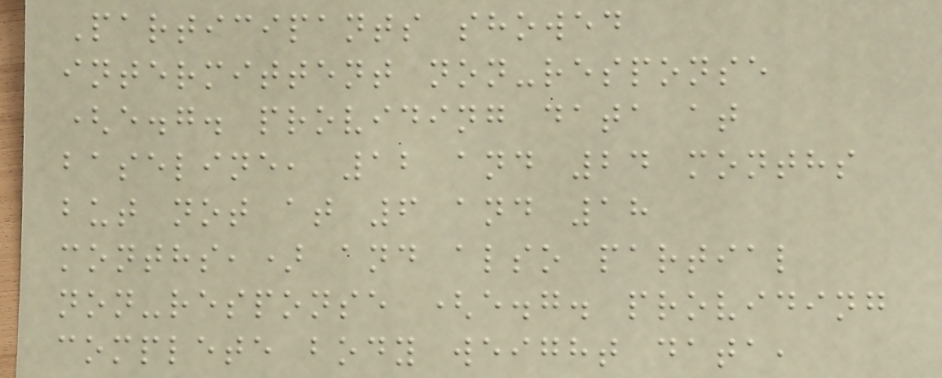Participants showed
intermittent non-response
(e.g. providing data at
baseline, 12 and 24 months
but not at 6 and 18
months,) and also partial
non-response (e.g. providing
complete body weight data,
